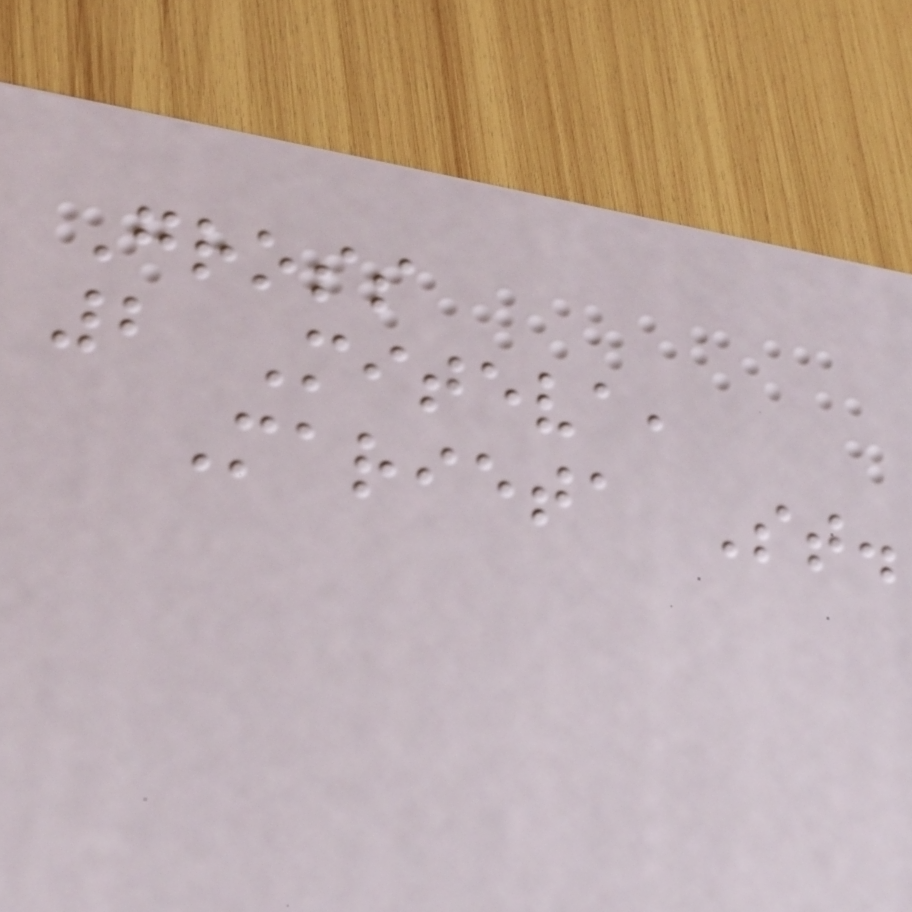Gross
2 Miteva,
Marieta St.
